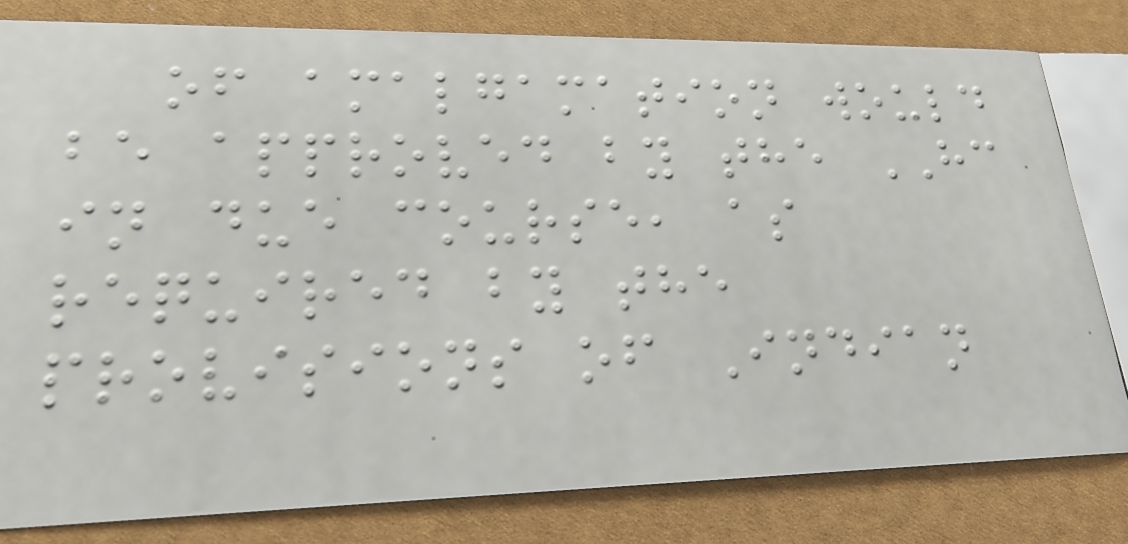of amalgamation would
be approved by the HC
in due course, as
required by the
provisions of Indian
